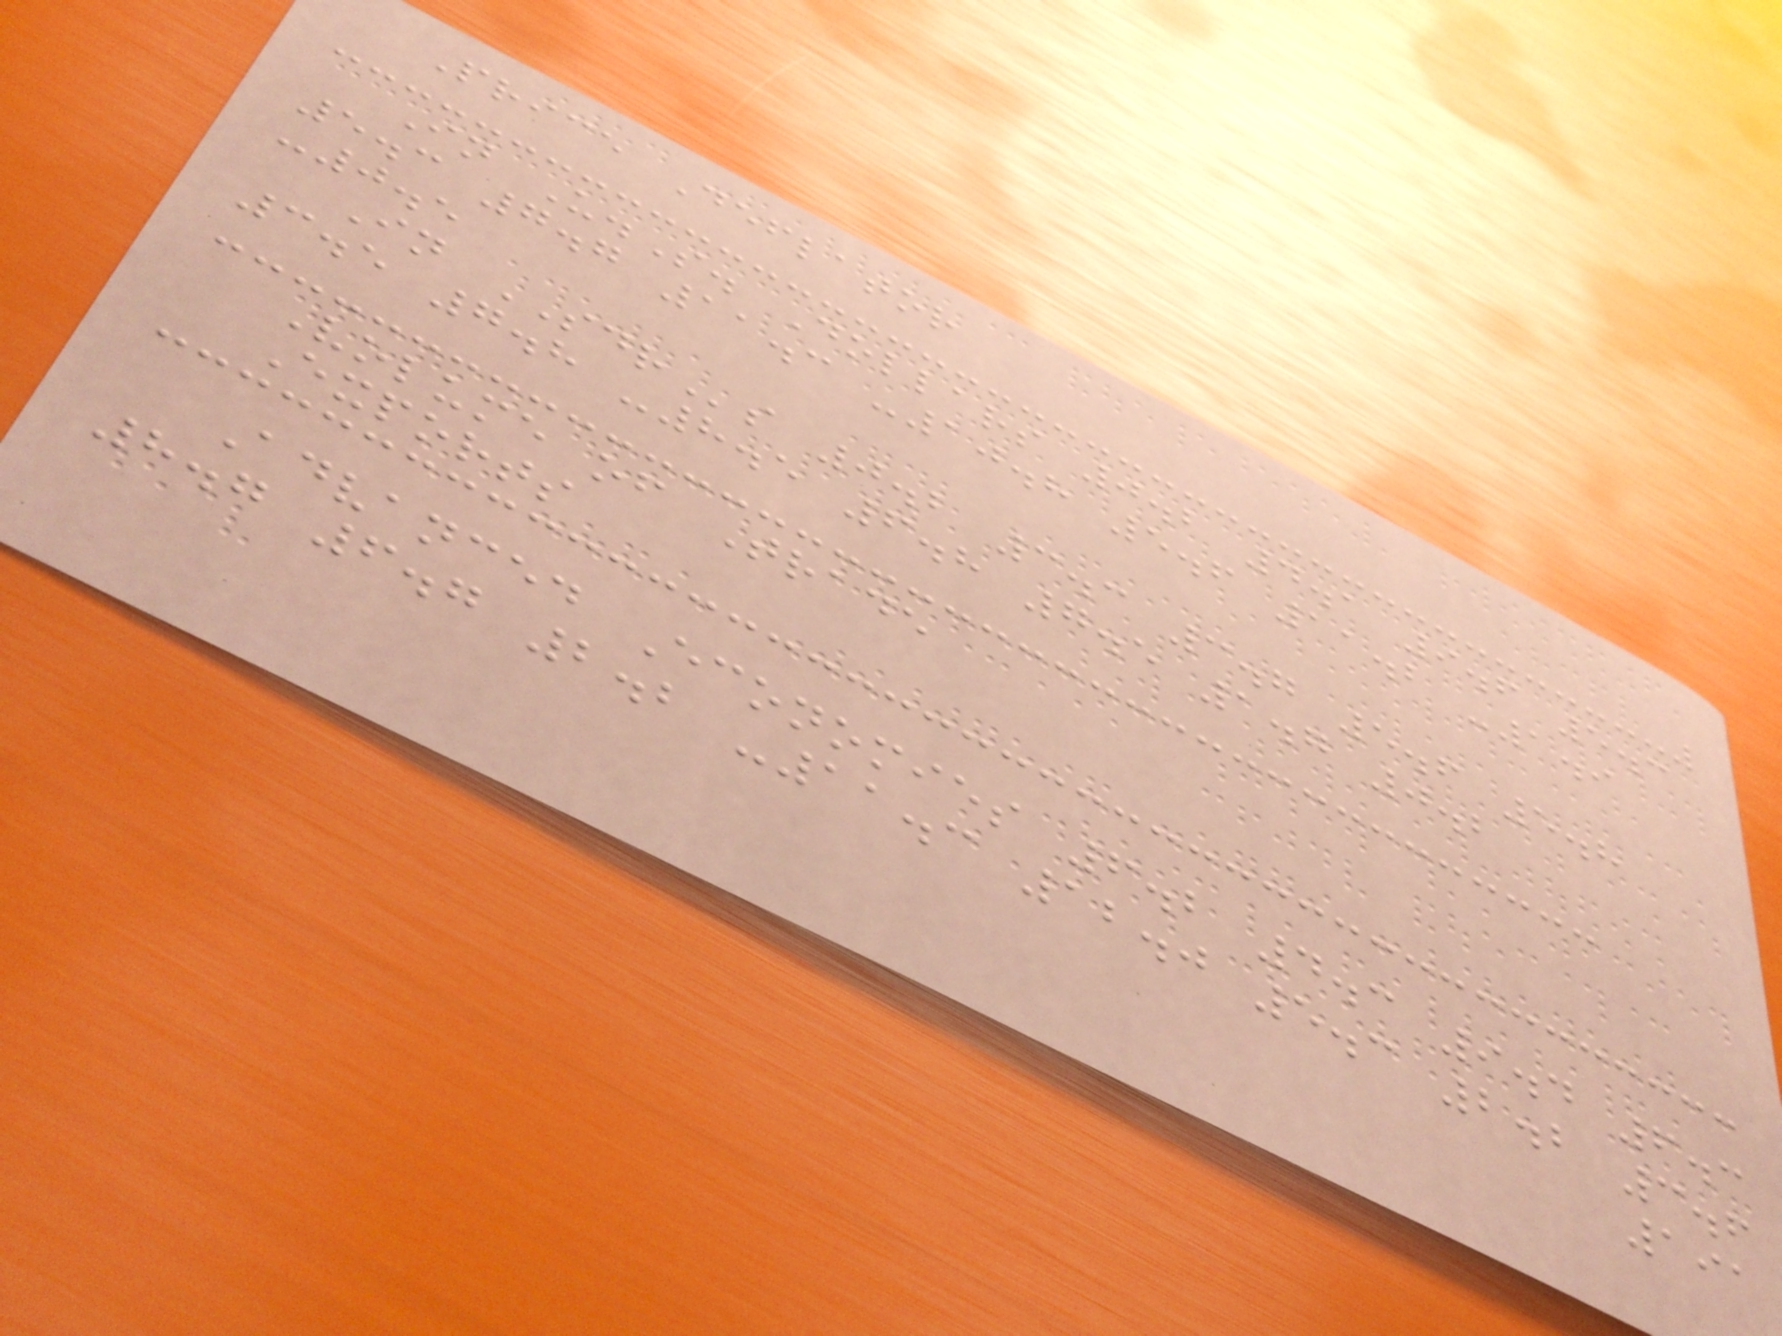Price Deflator
In U.S. Dollars 0.2 4.1 9.6 5.3
5.3 7.7 11.3 -10.8 5.6 11.2 -1.9
-0.5
In SDRs 0.2 3.3 3.7 5.6 5.8
3.5 7.8 -8.5 6.8 7.5 1.7 0.2
Volume of Trade
Exports
Advanced Economies 6.2 4.3 9.4 6.3
8.7 6.7 2.2 -11.3 12.0 5.3 2.2 3.6
191
